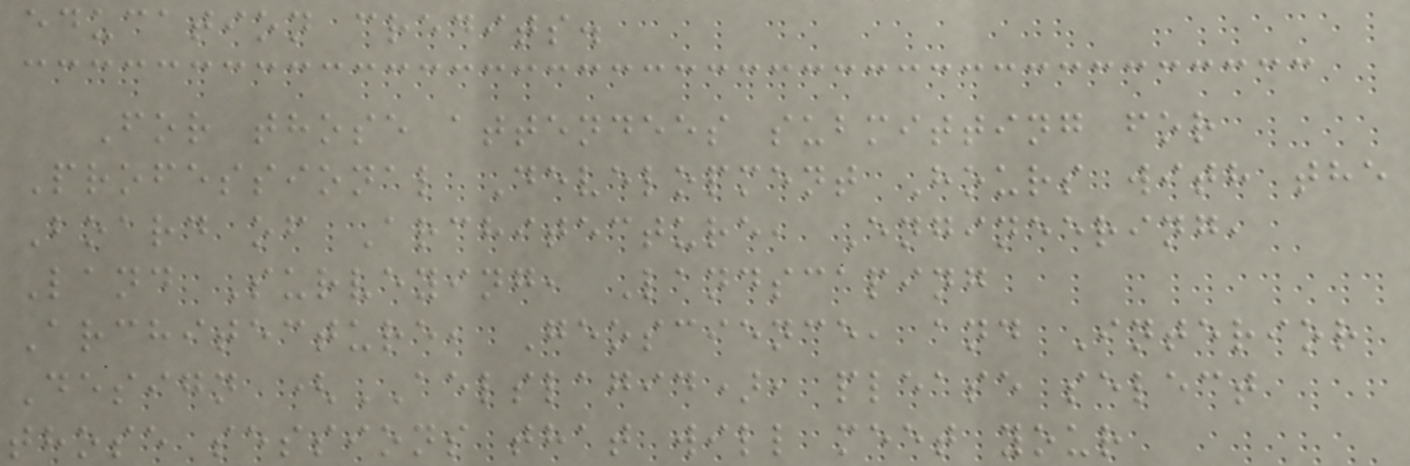education credits.
For those attendees submitting for
Professional Development Hours with the
Board of Architecture, Engineering,
Land Surveying, Landscaping
Architecture, Geoscience, and Interior
Design (AELSLAGID), please select
those sessions that will meet your
